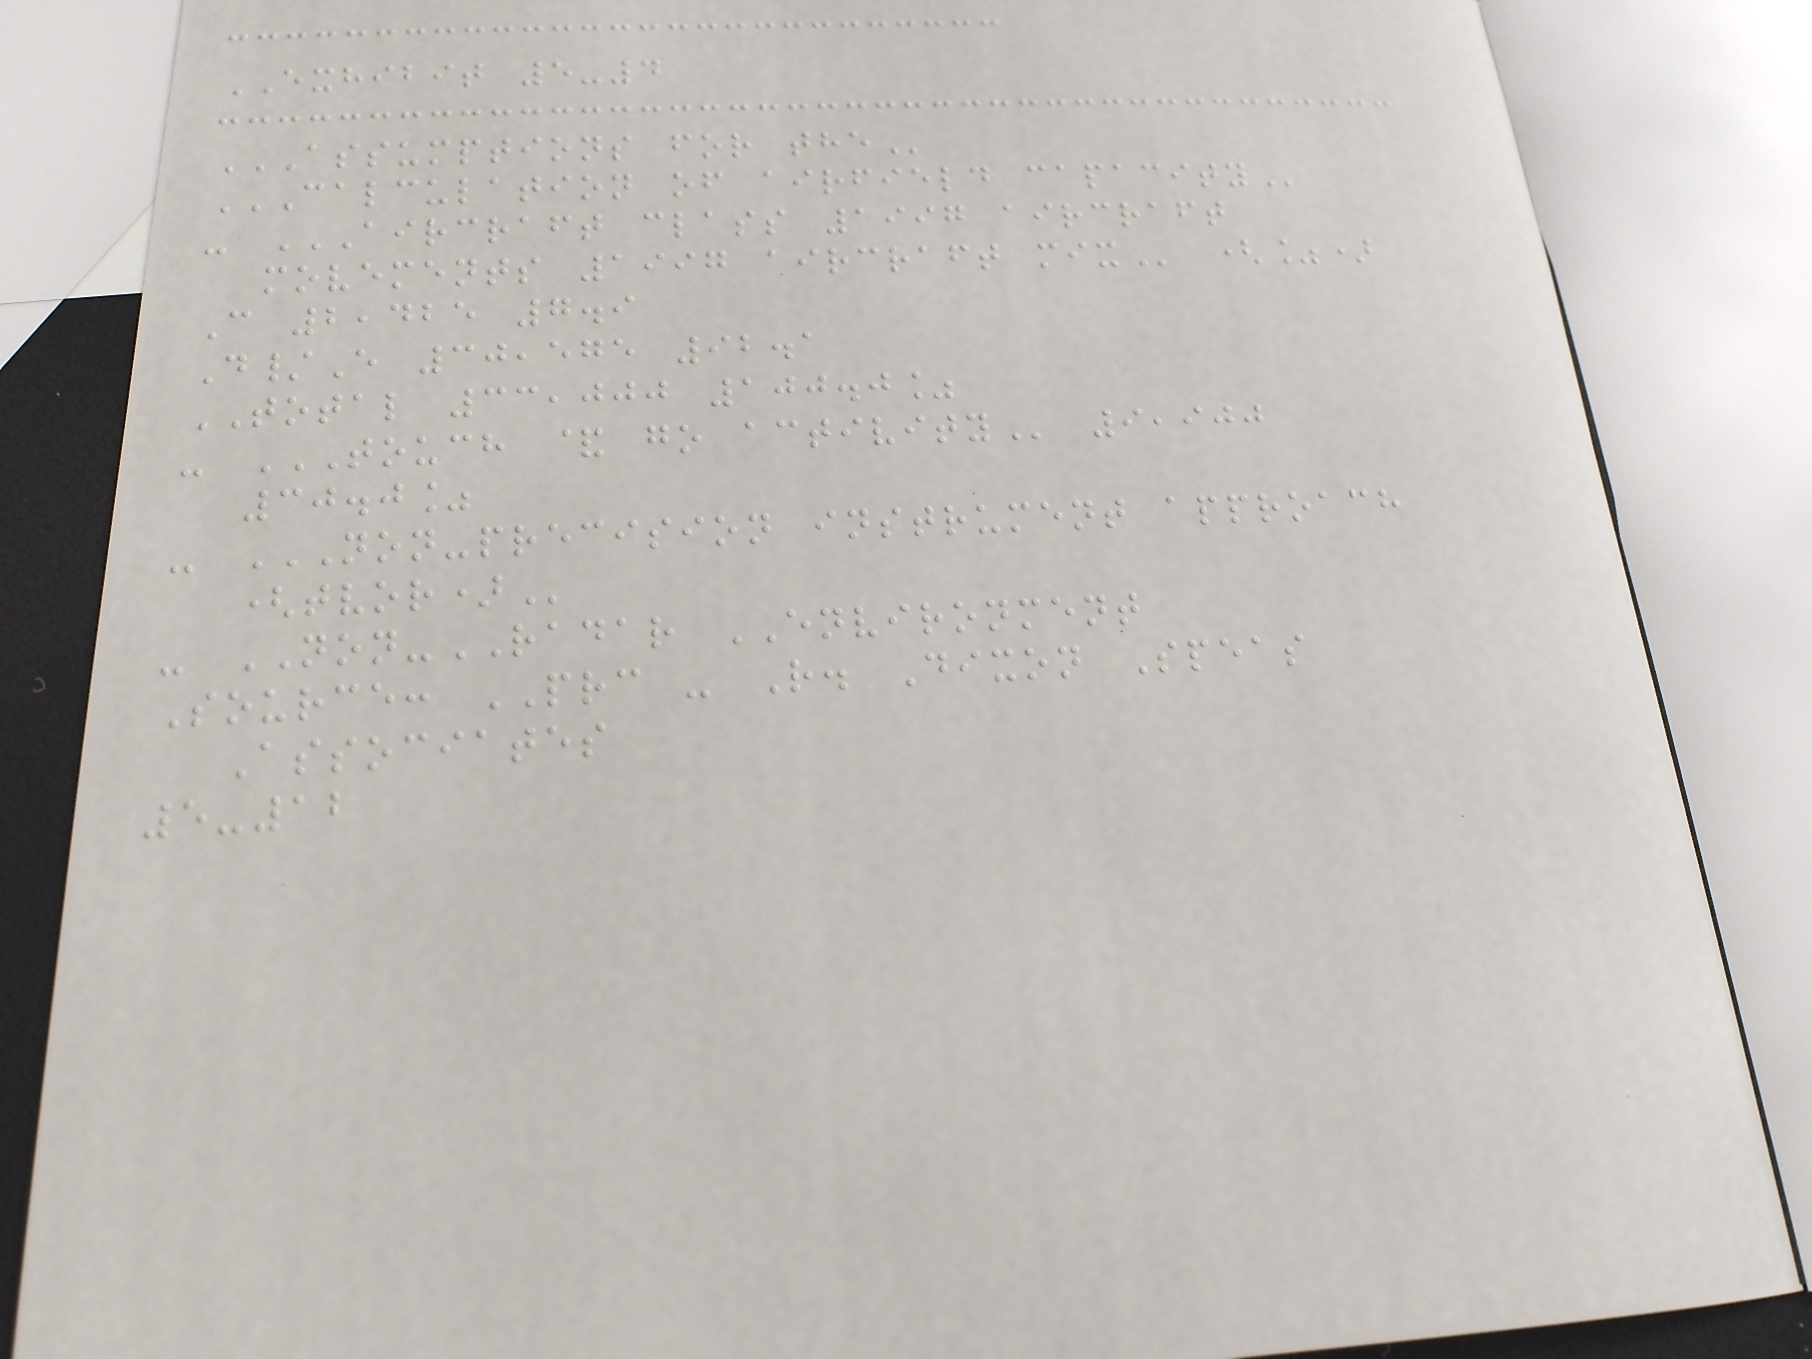EXHIBIT 5-4
ASSUMPTIONS FOR THE
CALCULATION OF AIRFIELD CAPACITY
- AIRCRAFT CLASS 1997 AIRCRAFT
MOVEMENTS 1997 AIRCRAFT MIX (%)
C 2,425 7.9
D/E 30,575 92.1
TOTAL 33,000 100.0%
- TOUCH & GO ACTIVITY 9,900
30.0%
- NON-PRECISION INSTRUMENT APPROACH
(TVOR)
- NON-RADAR ENVIRONMENT
Source: PRC - R. Dixon Speas
Associates
5-12
